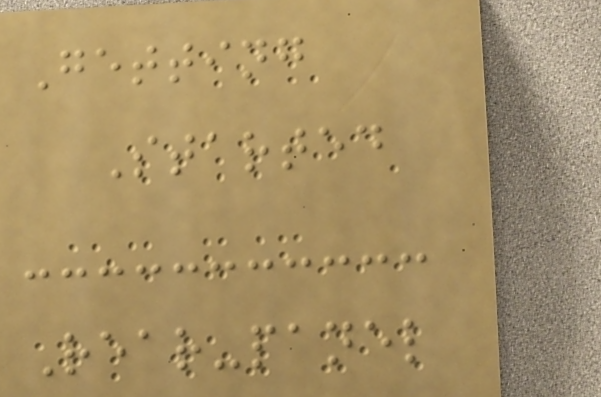Getting
Started
Rear-panel
